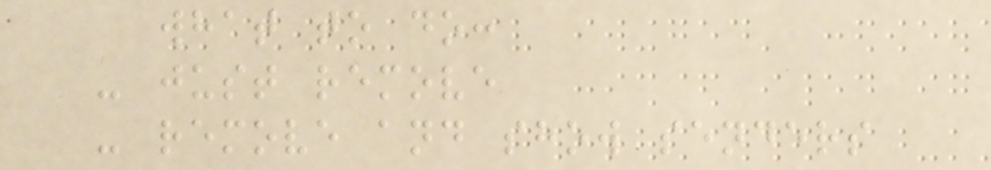what to do:
- just remove
- remove and show senders
